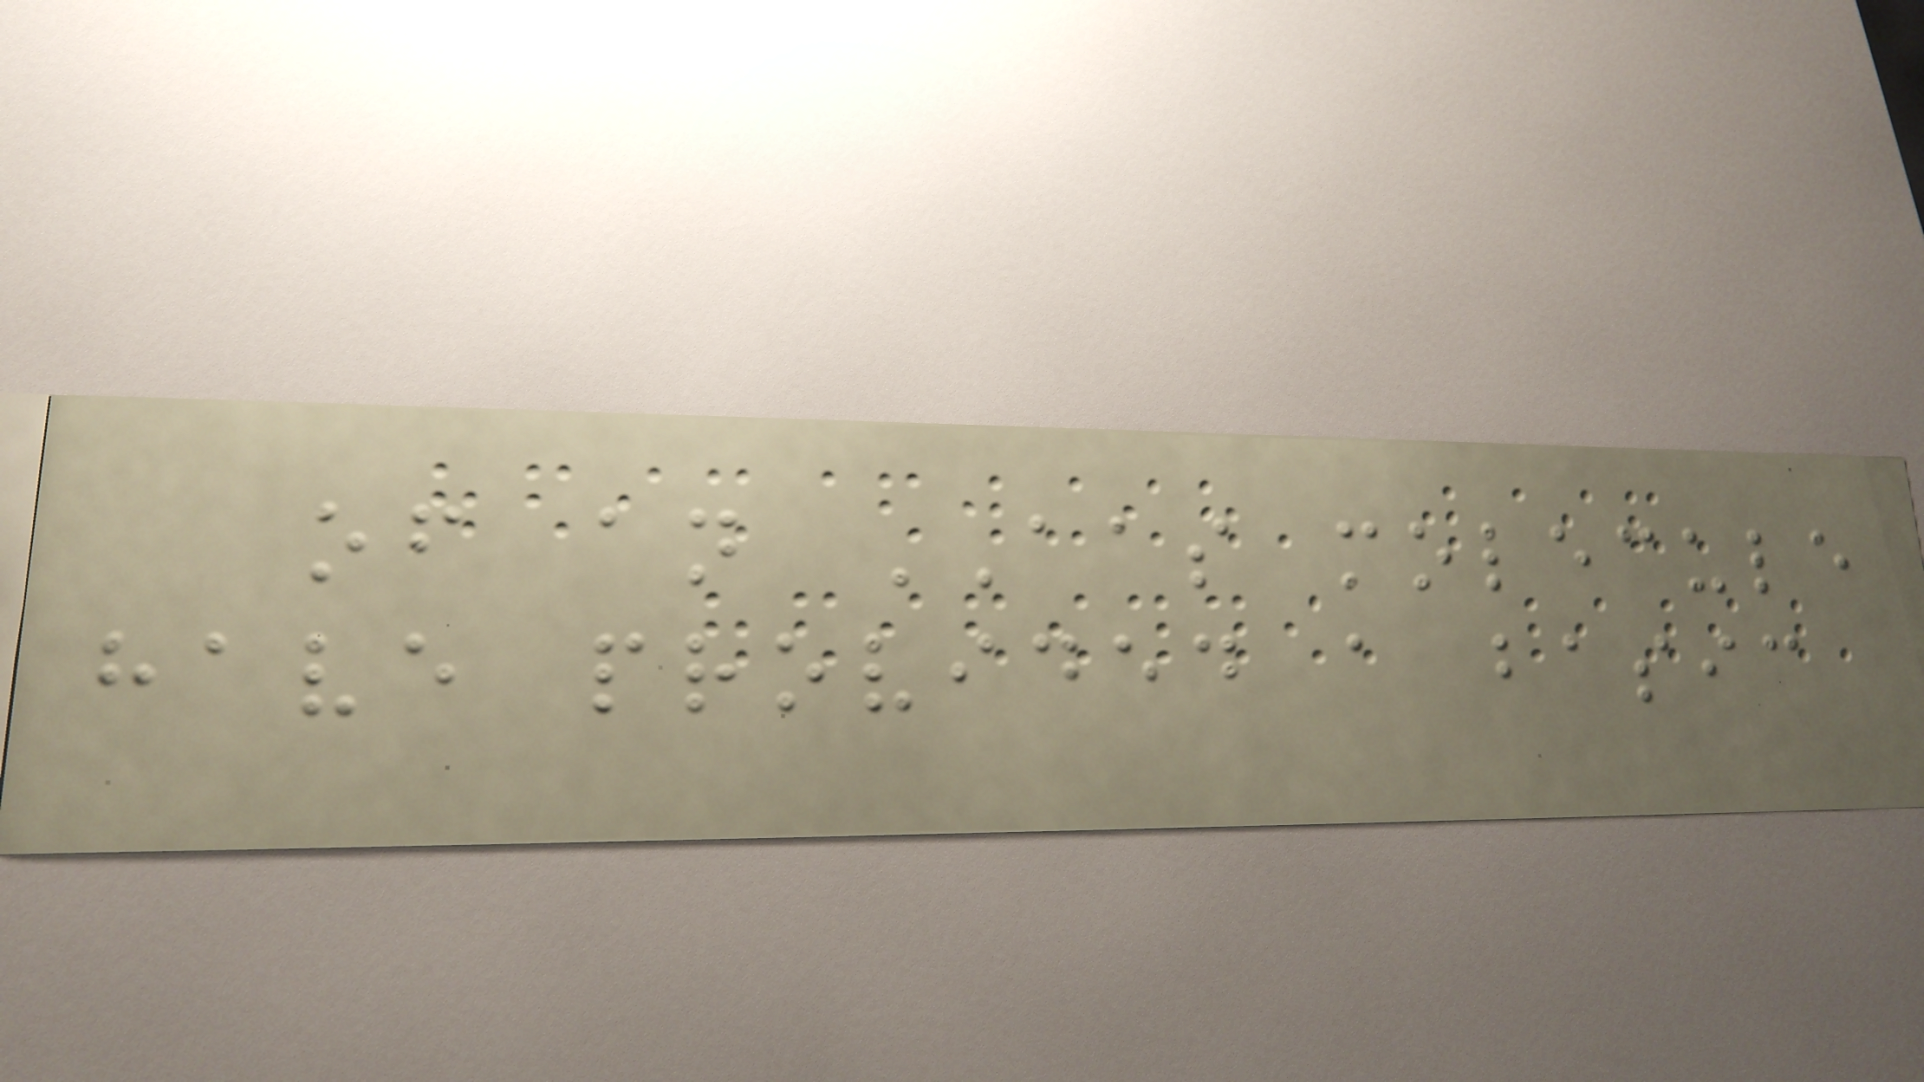of an AAS molecule
have provided a basic
